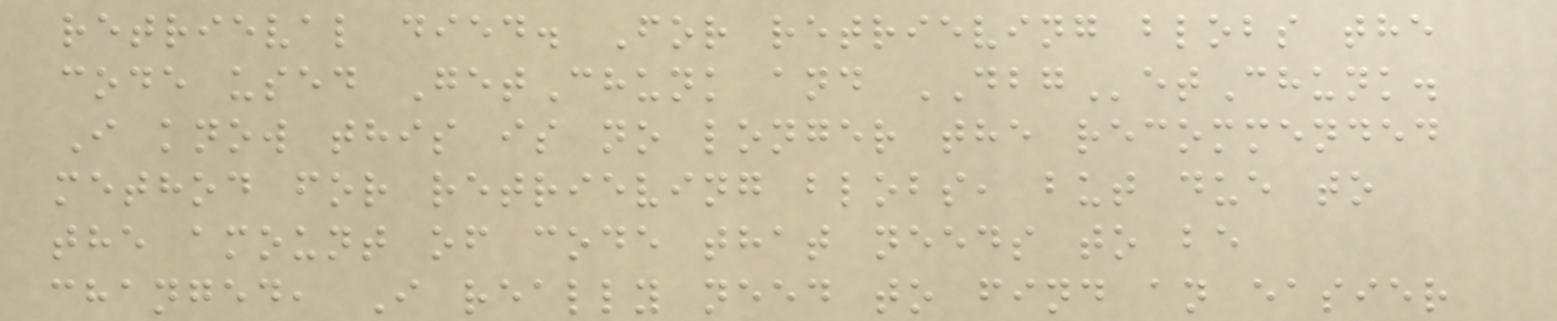retrieval died. For retrieving blobs the
code used GetChunk and DBGetChunk.
I know this is no longer the recommended
method for retrieving blobs, but due to
the amount of code that needs to be
changed, I really need to find an easier
